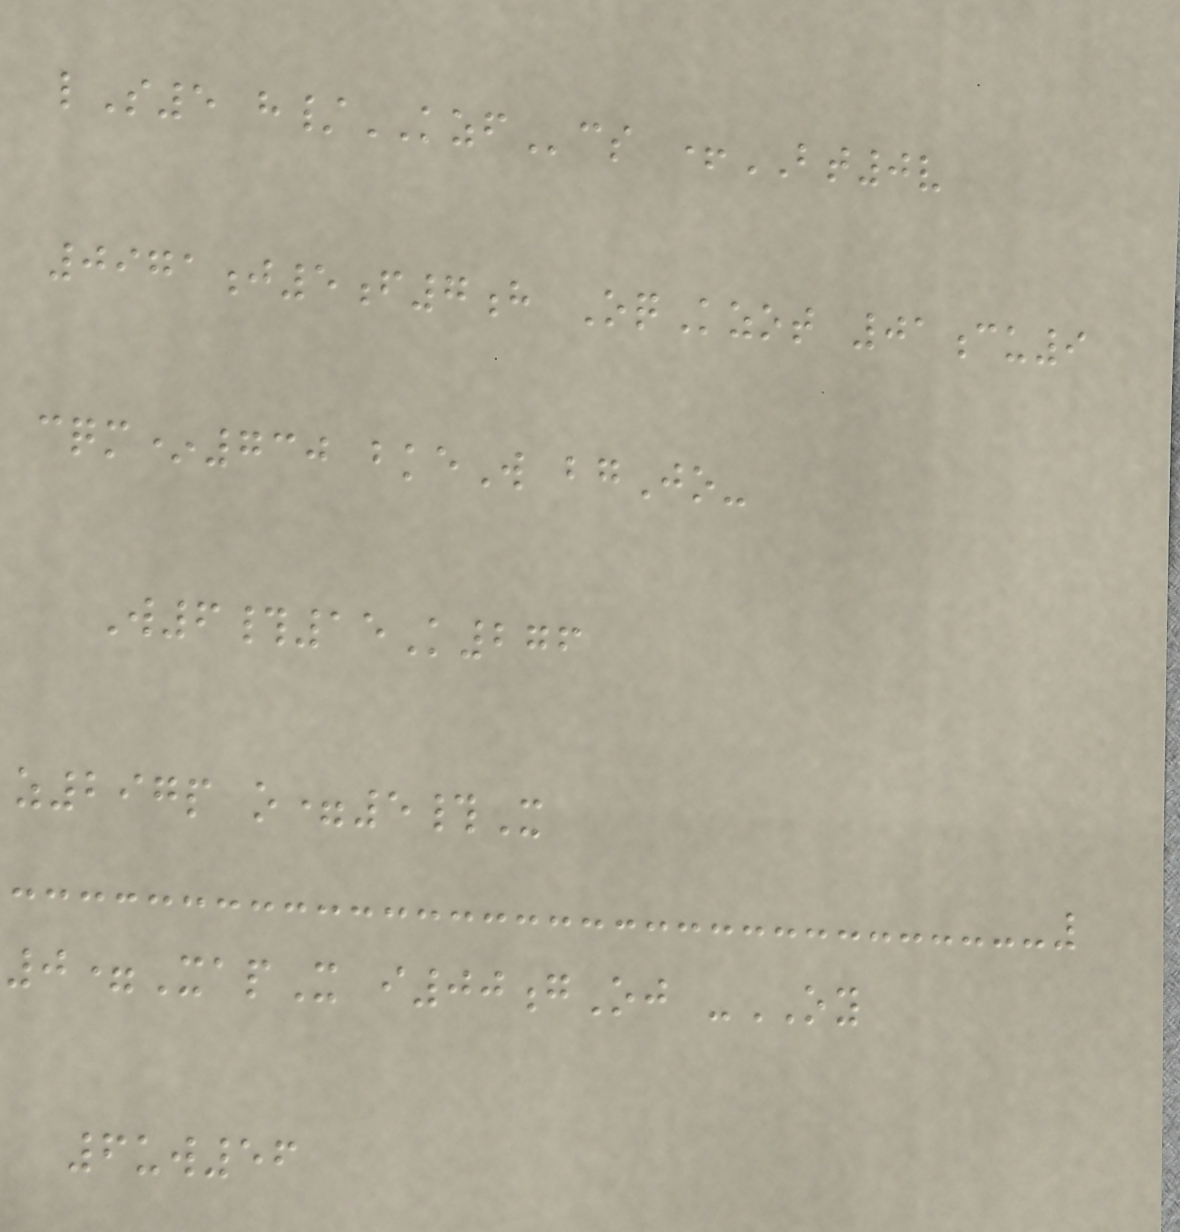lS5 h/KZFcs +BT0v
0971j5f7h OqKzot 01cu9
cqm*730 bkeW bgJo-
W6#15K276
z297p o=5#X
0=XapX i00gOj -OY
6uw56
